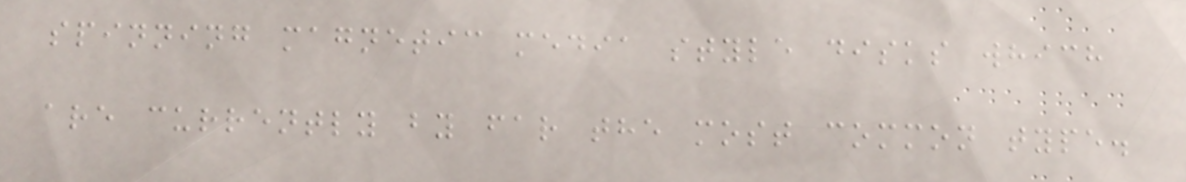spinning magnetic media style disks which
are currently by far the most common type.
